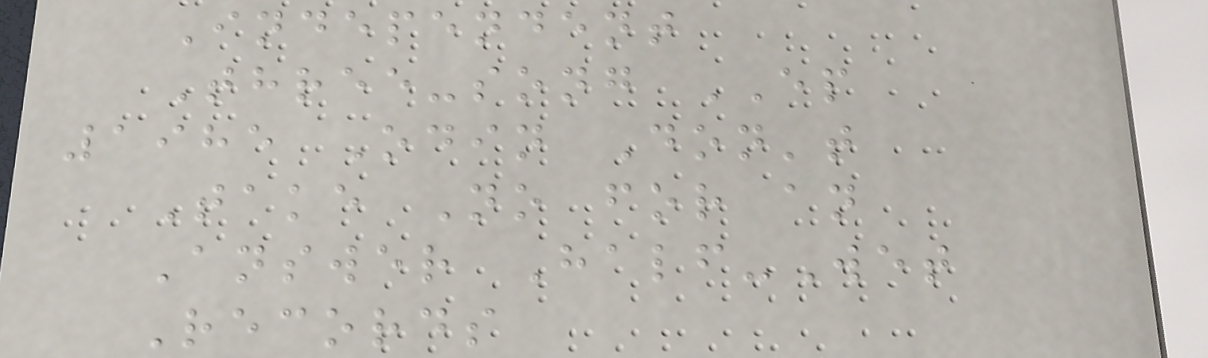Independent
Three-song EP
1985 Odin Don't
Take No for an
Answer Half-Wet
Records
